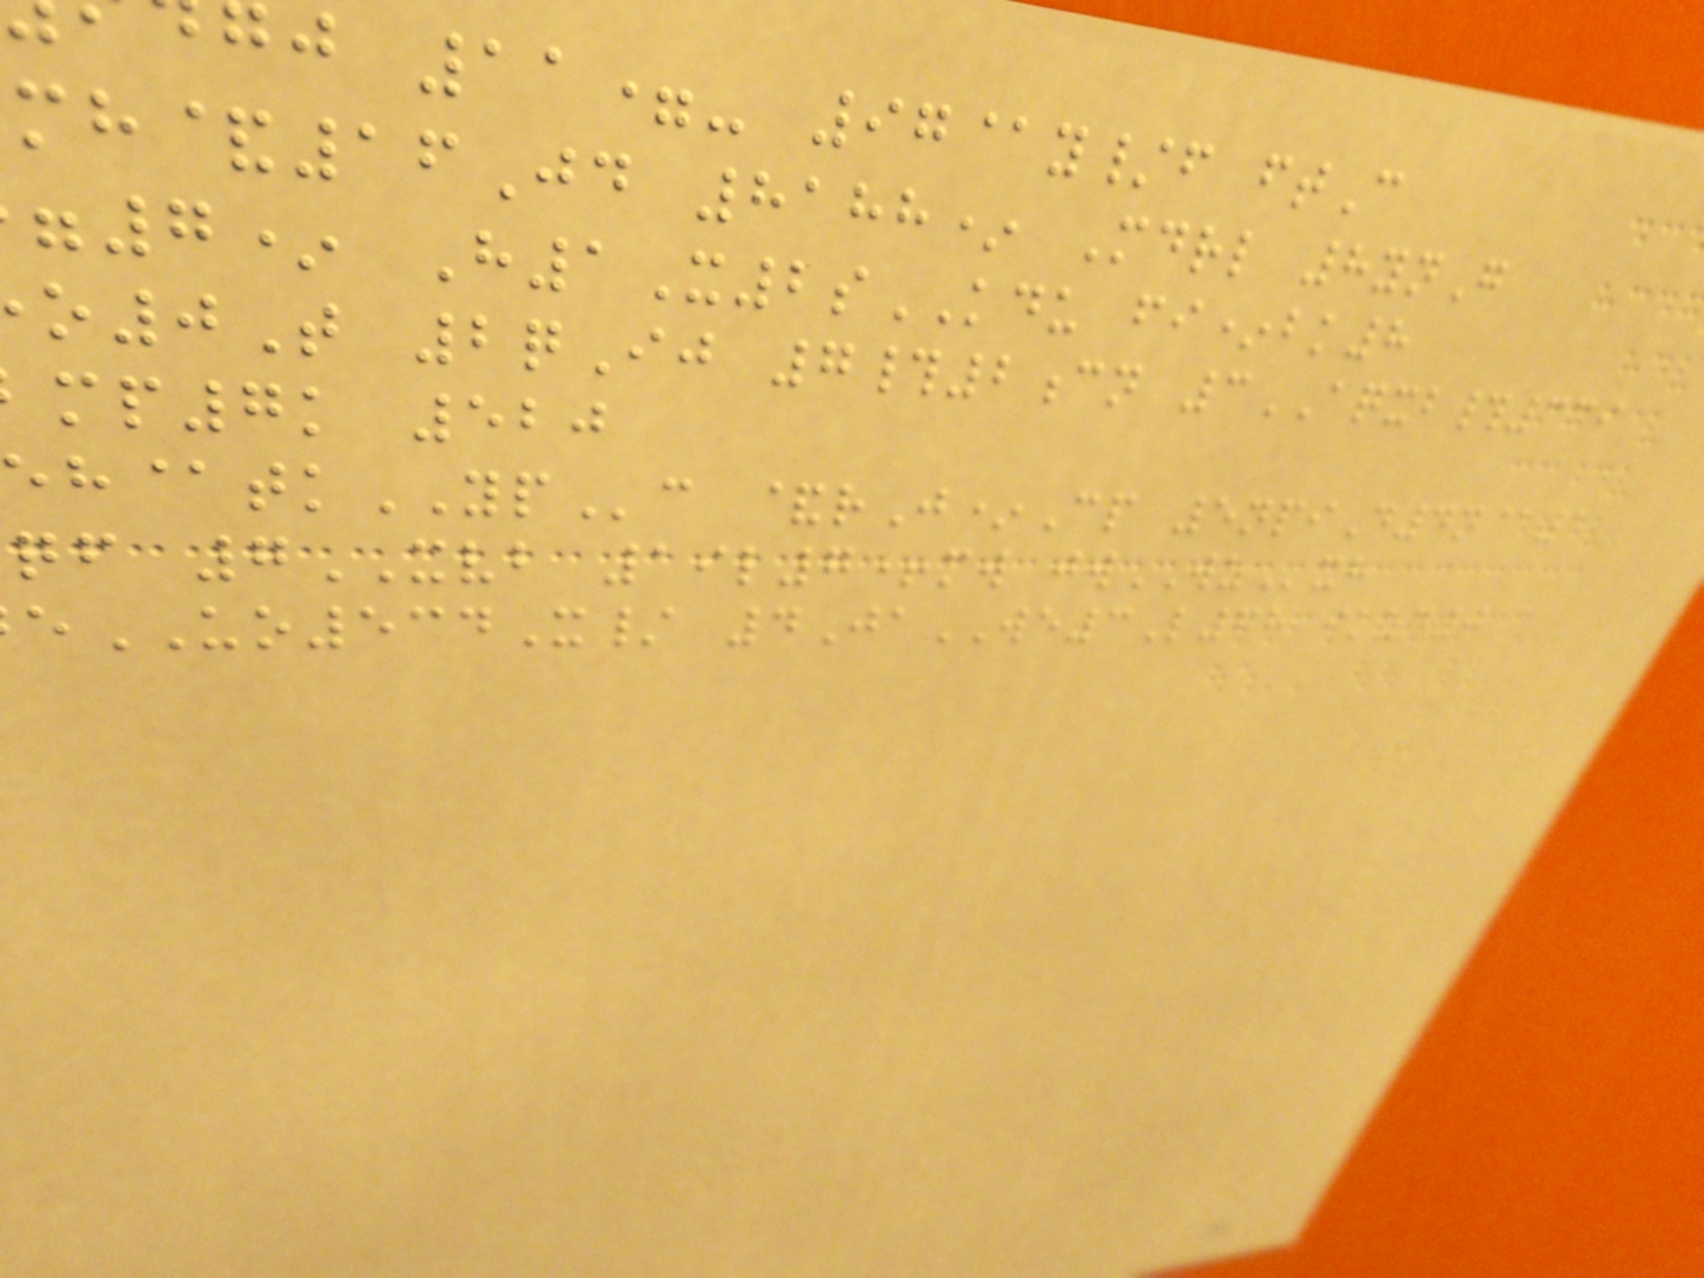j 11=- 97@y/f ftC
mh&16Jd 8188* Mdrl 8ynG
7* H1X2sKDU fi*bk8
o0T 2qIj 7#2cn 3AQXB#339
mp7k 520
h@tkYPc &rJ*Cp 5npiD4n@1
qf 7XVB 19l7+mw jwWZxh
UO534X/ 4JaWE3L68 ikzd0
